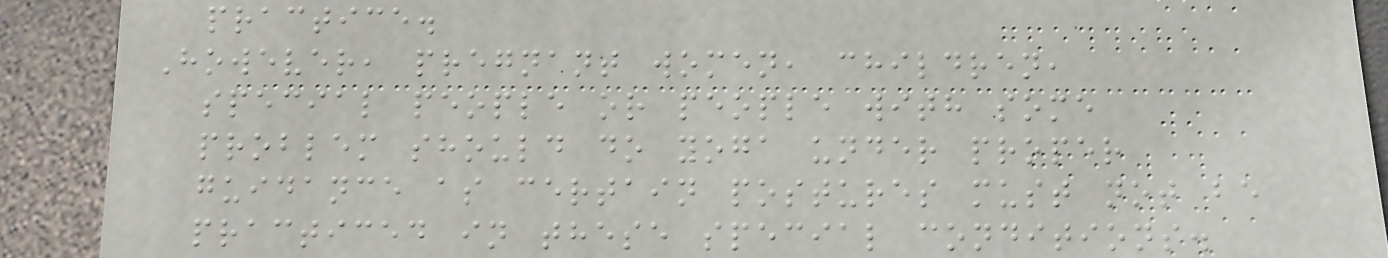practice.
However, pregnant women, children,
special people or people with some
problem should do yoga under proper
guidance as certain postures must not be
practiced in these special conditions.
